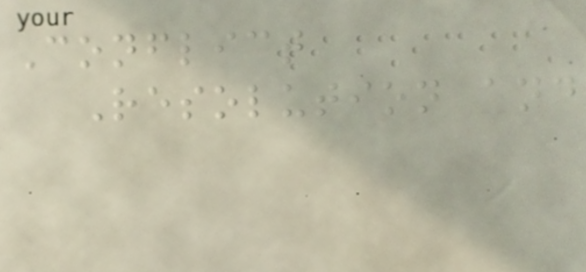Conflict
Resolution and
